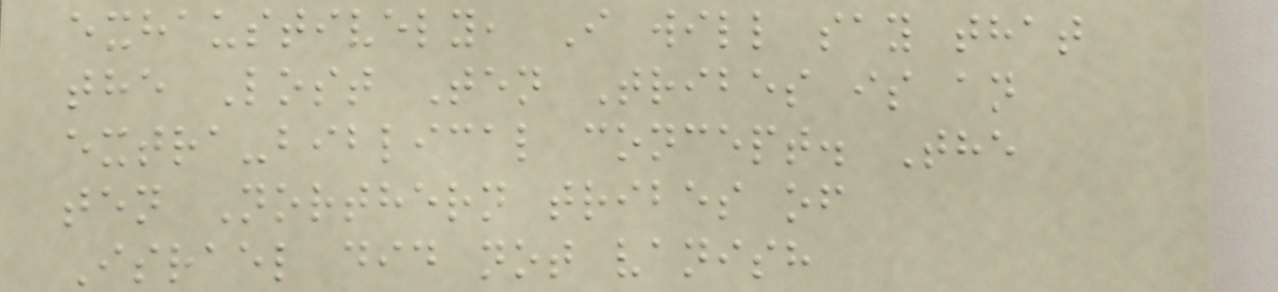exhaustively, I will say that
the Lost Ten Tribes is an
extra-biblical concept. The
ten Northern tribes of
Israel did not vanish
